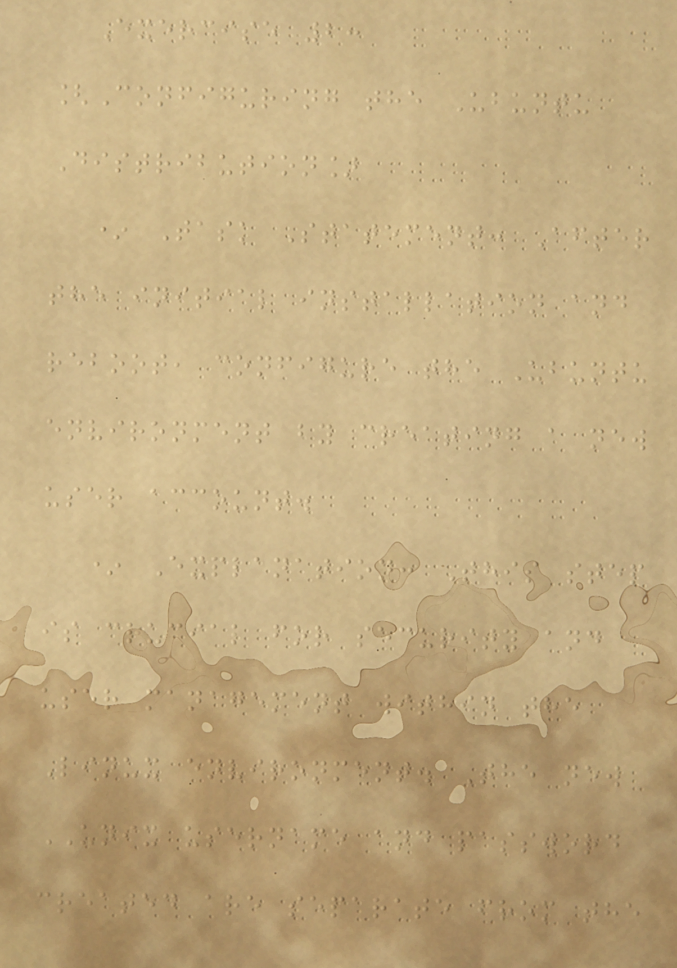Exercise 2:
[Configuring the Ubuntu
Distribution]
* Task Statement: After
the initial installation and
reboot, configure the Ubuntu
environment by creating a new
user account.
* Explanation: This step
is crucial for security and
user management within the
Linux environment. The new
UNIX username and password
created are separate from the
